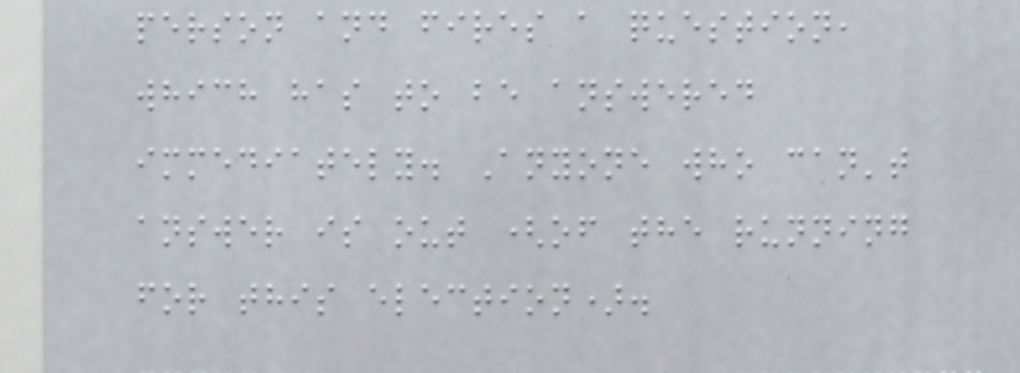person and fires a question,
which has to be answered
immediately. Anyone who can't
answer is out (of the running
for this election).
